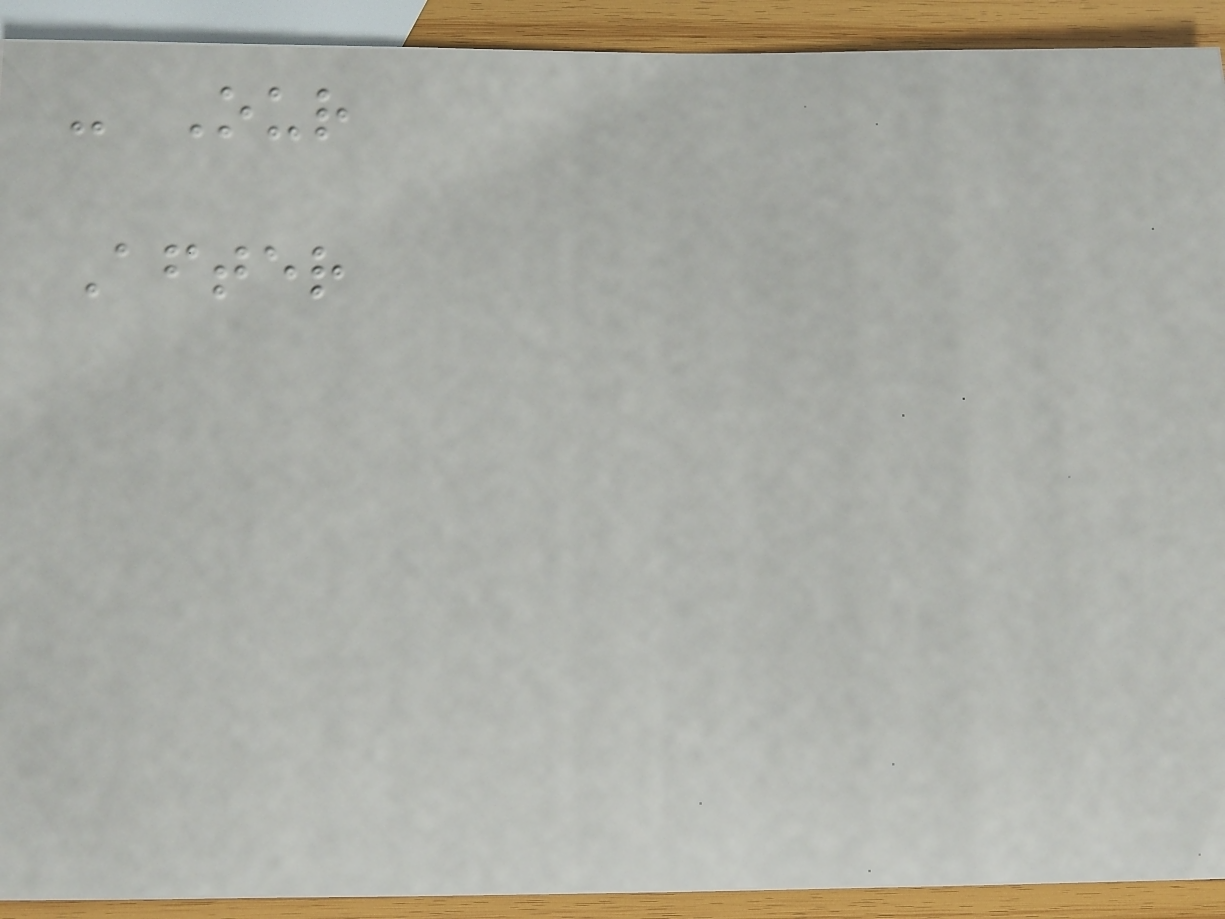- Our
After
